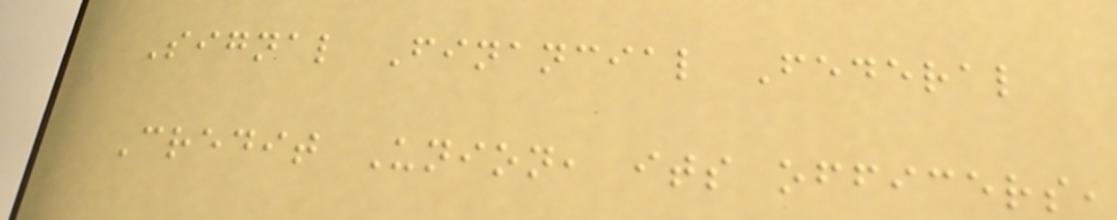Signal Financial Federal
Credit Union, its officers,
